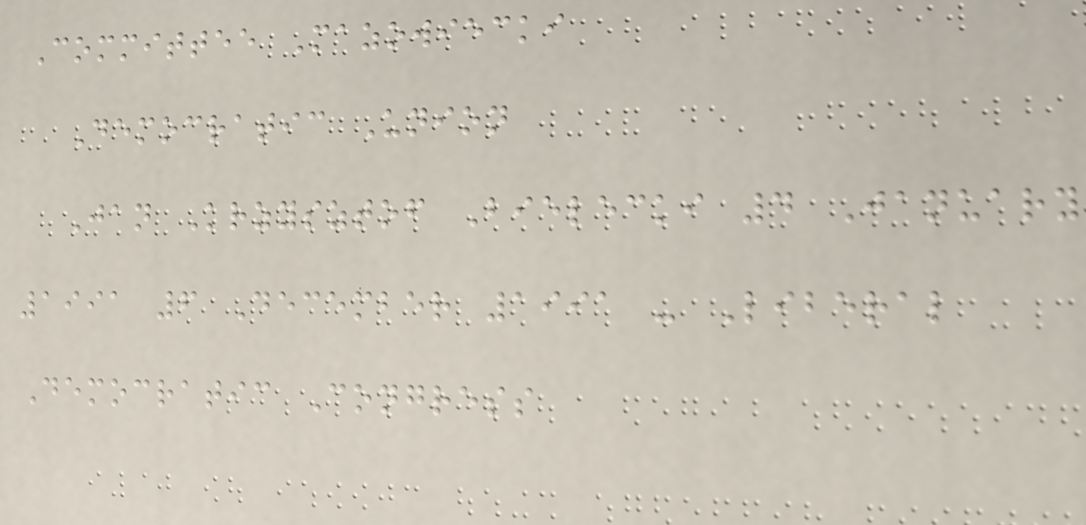Committee Mazowiecki
Democratic Union
Jan Krzysztof Bielecki 4 January
1991 6 December 1991 - Liberal
Democratic Congress
